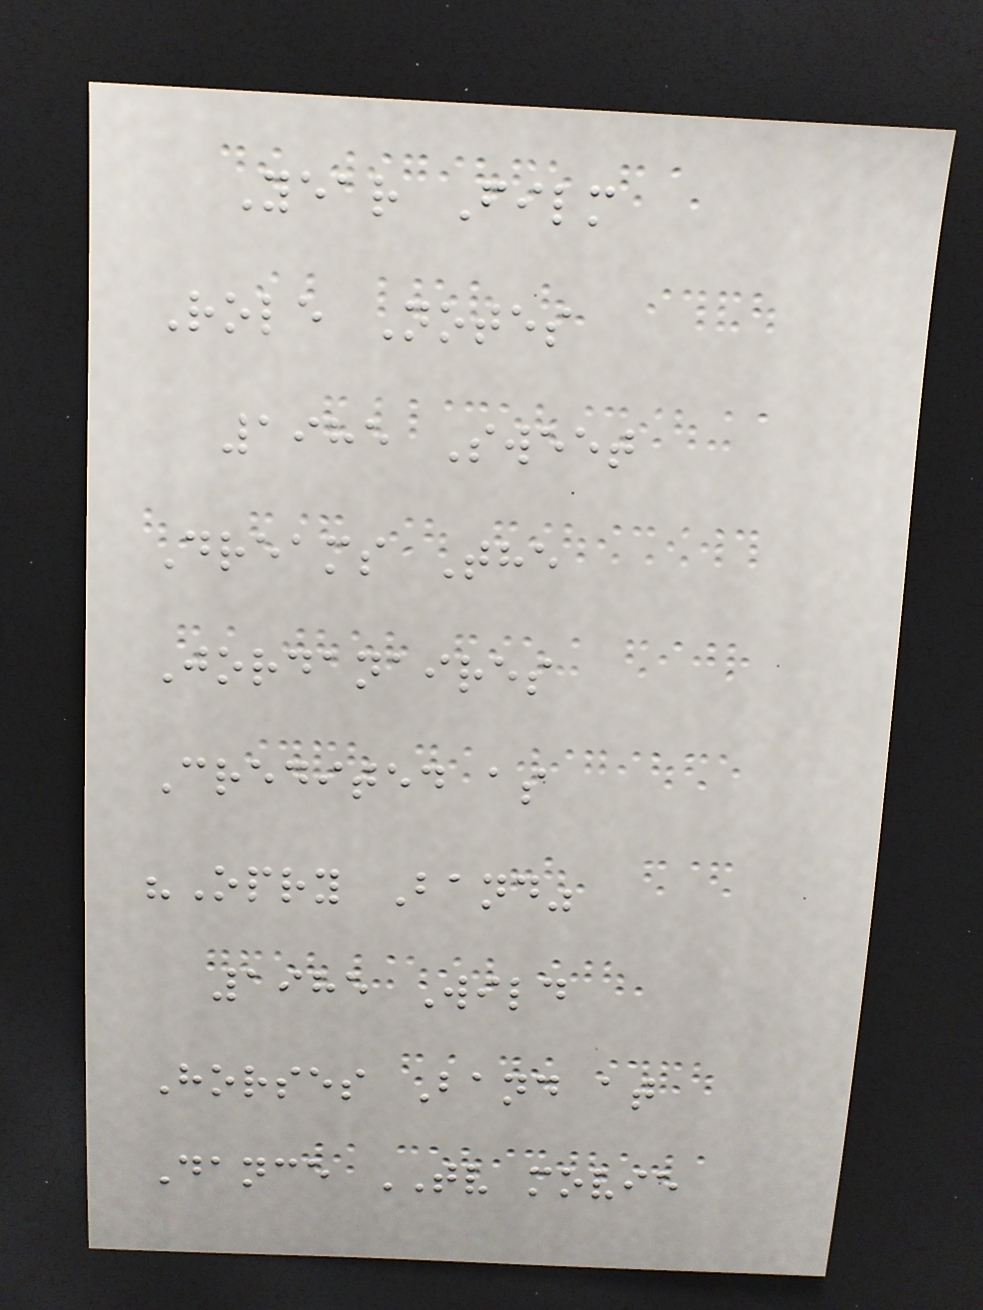Year Film
Role Notes
1985 Sweet
Dreams The
Jordanaires
Credited as
"Opry Band"
1985 Wild
Horses Band at
Dance TV movie
